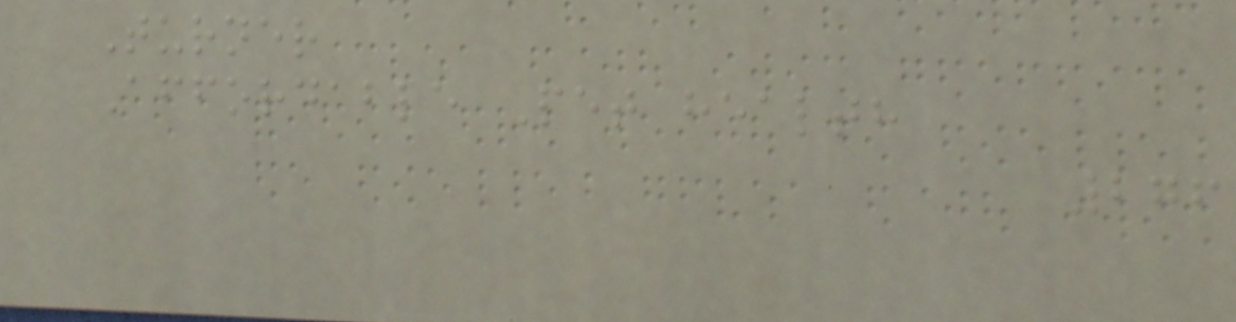Turner
Affordable Pet health
276
